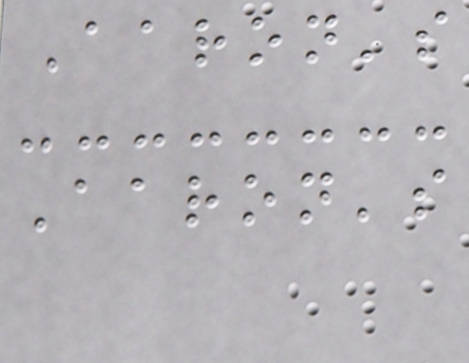Aaron's
Aaron's
